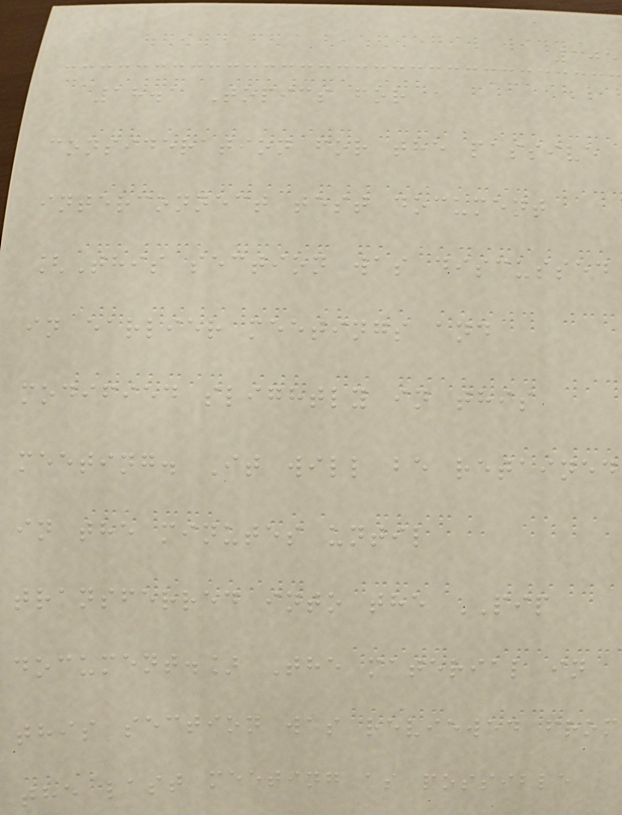105
18.1 Topics for
consideration for the passive
interconnect test document
[This section was discussed
in earlier meetings and
modified slightly in this
meeting. It will be retained
in the minutes until
transferred into the PIP
document.] The material in
this section was reviewed from
the last meeting as possible
